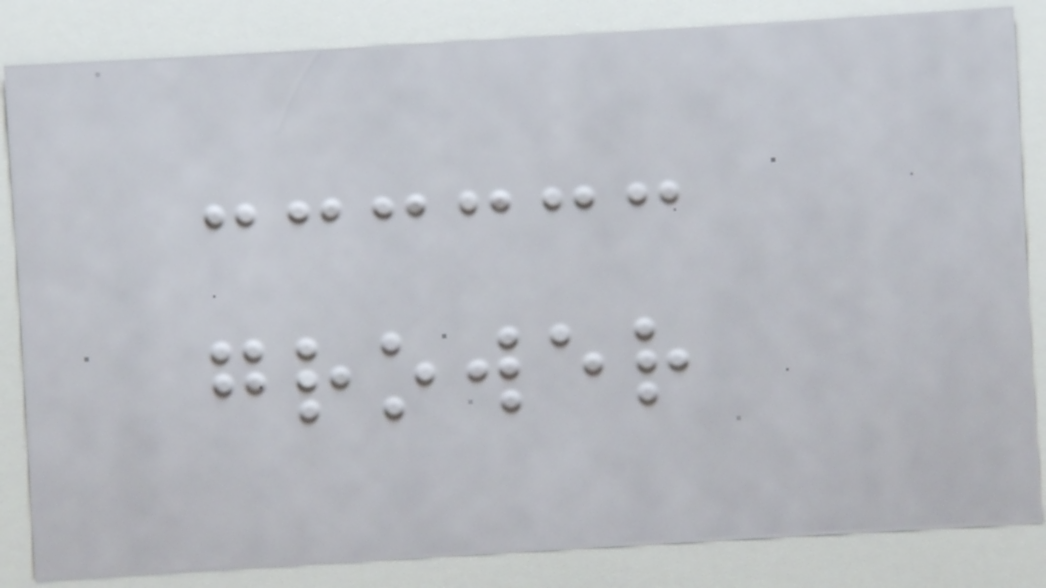grower
